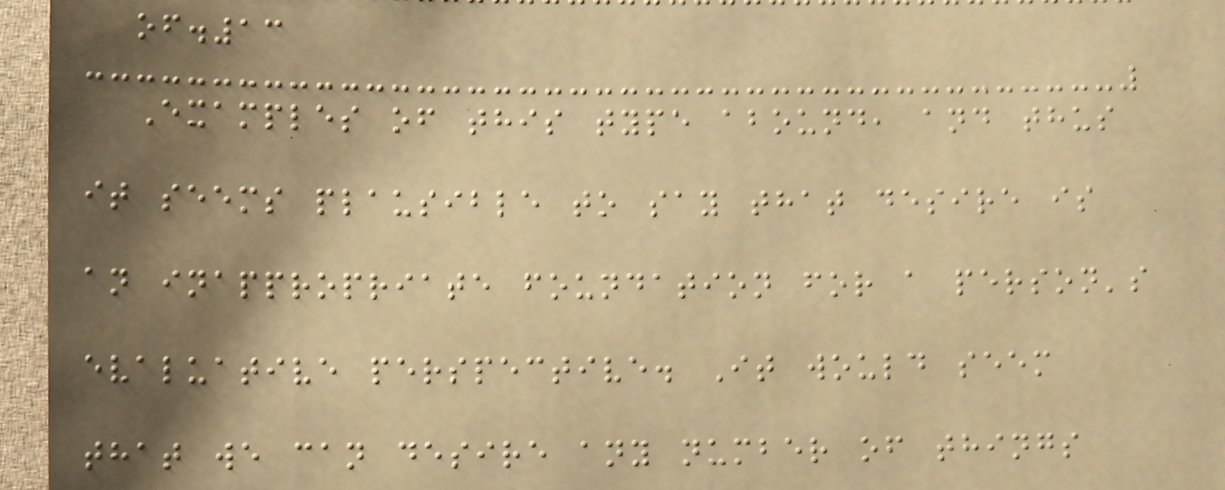of.13
Examples of this type abound, and thus
it seems plausible to say that desire is
an inappropriate foundation for a person's
evaluative perspective. It would seem
that we can desire any number of things
